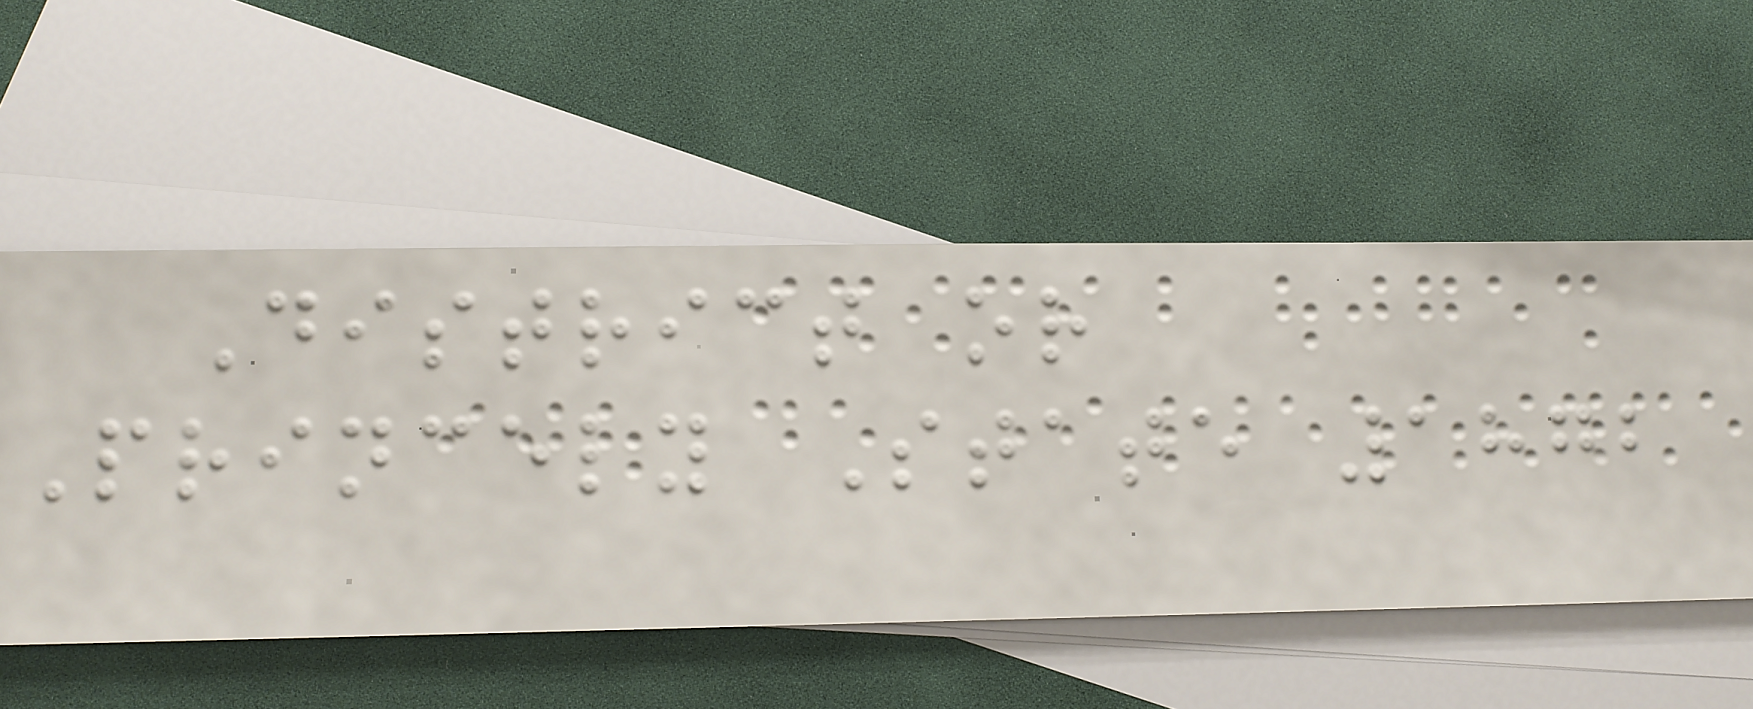District or
Princely State 1872
